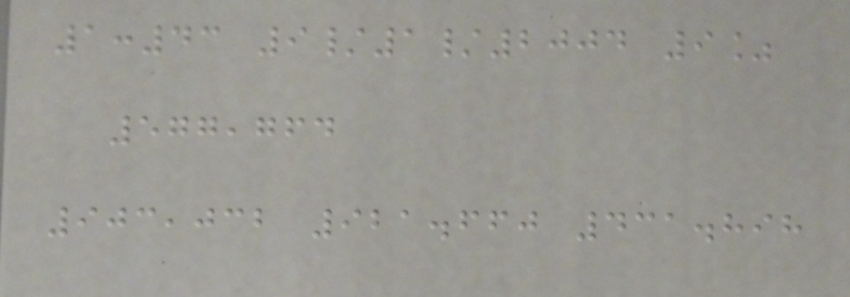1:43 9/1/2004 9%
577,764
903,032 921.660 431.898
